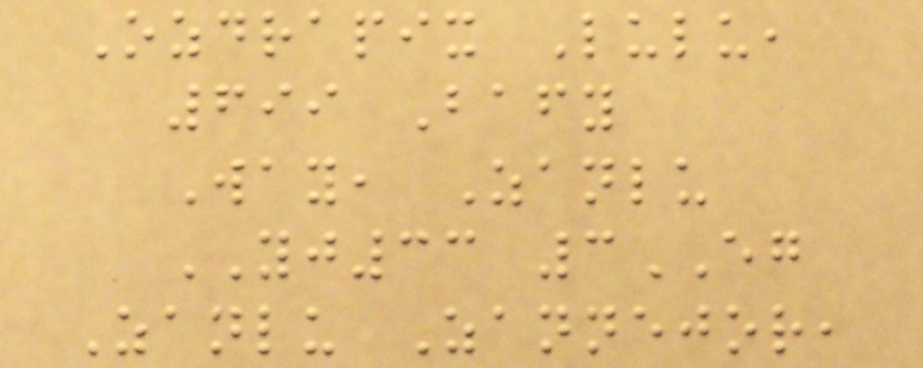Ozdrapix Lulu,
699 Bafy
Way, Zanlu
YJ33 3EG
Zanlu Zannejor,
